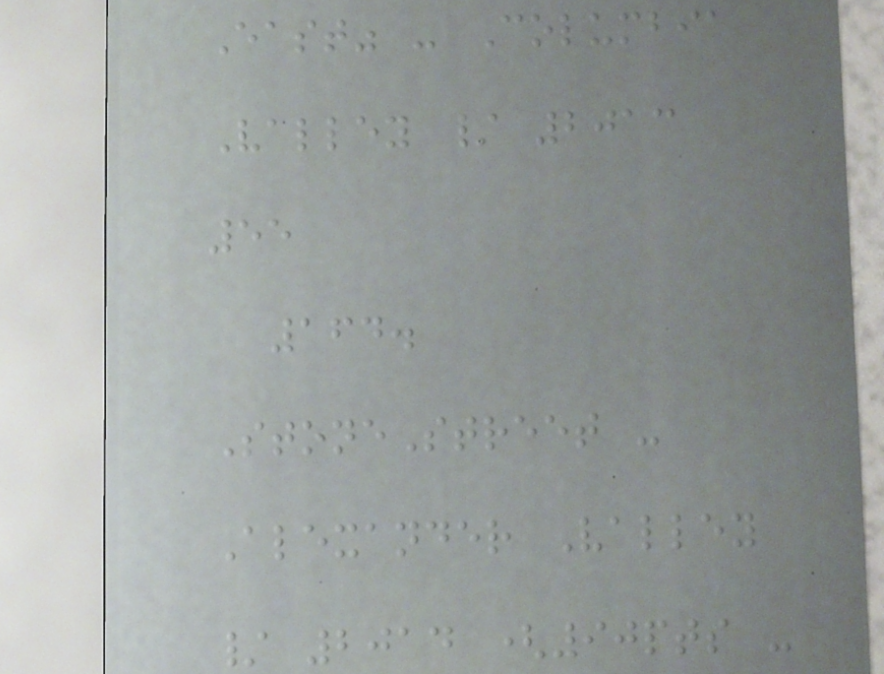East" - Columbia
Valley / 2013
55
164.
StoneStreet -
Alexander Valley
/ 2014 (90pts -
